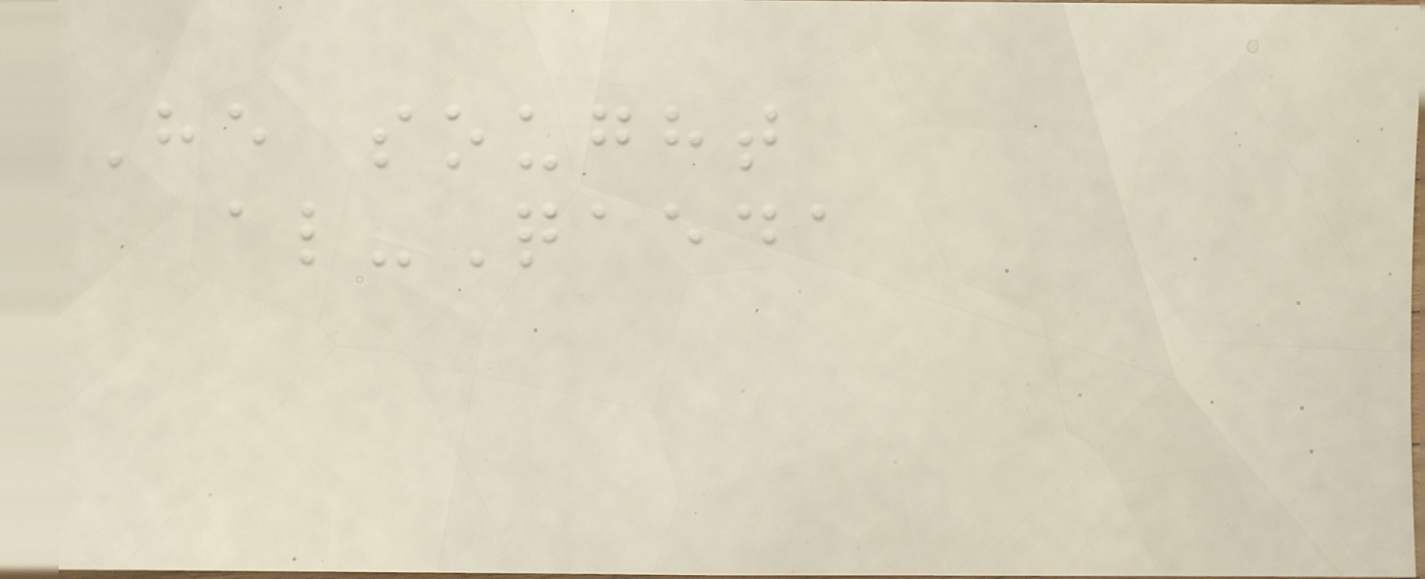He sought
al-Qaeda
